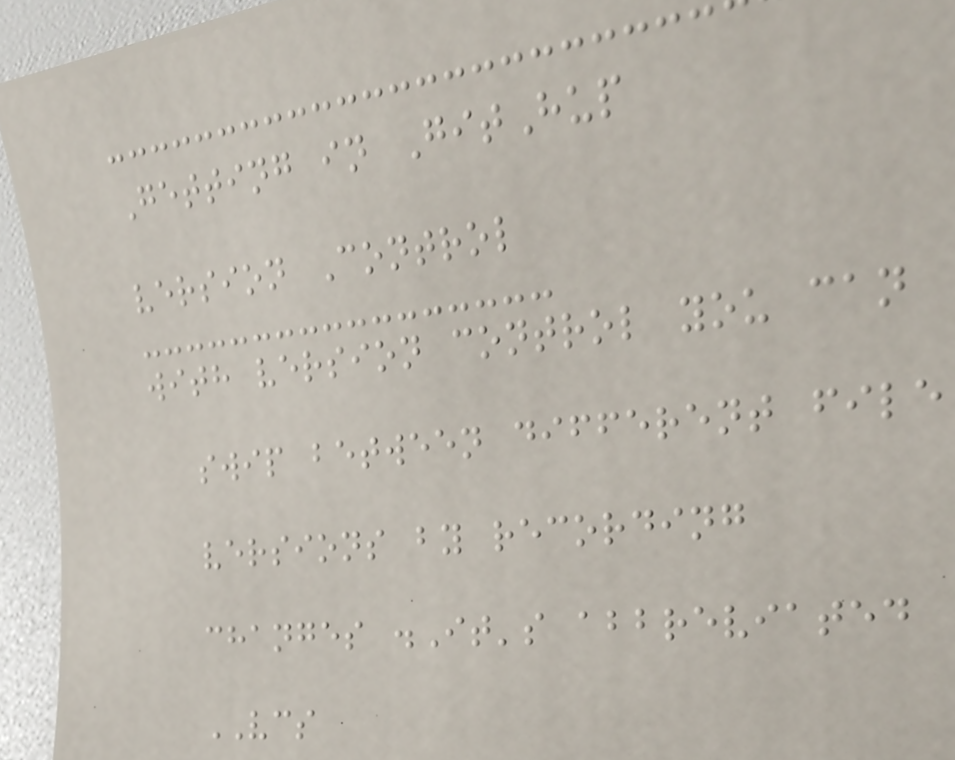Getting in GitHup
version Control
with version control you can
swip between different file
versions by recording
changes .It's abbreviated
VCS
